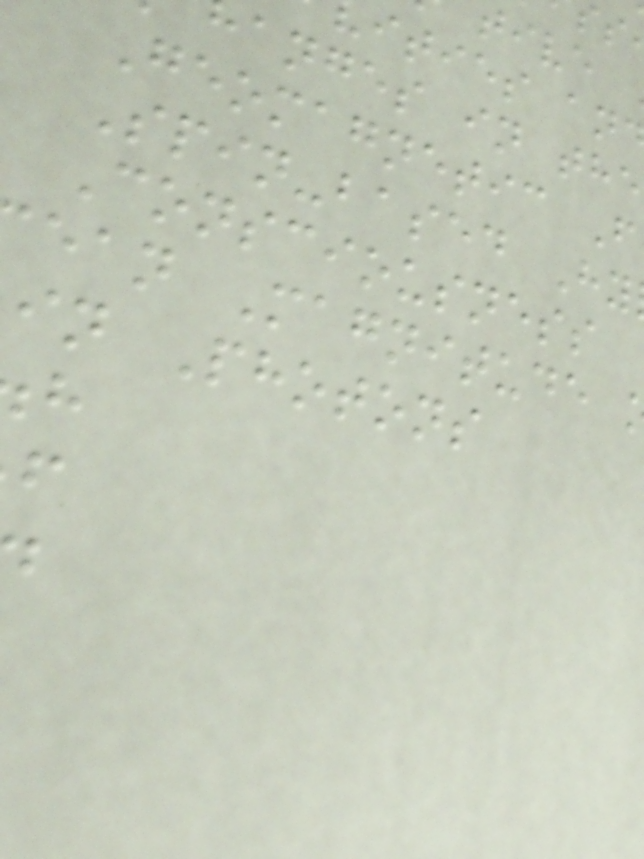ities an
anges in the
Geomagnetic F
Spin-based Hy
Consciousness
ean Magnitude
in Photons
